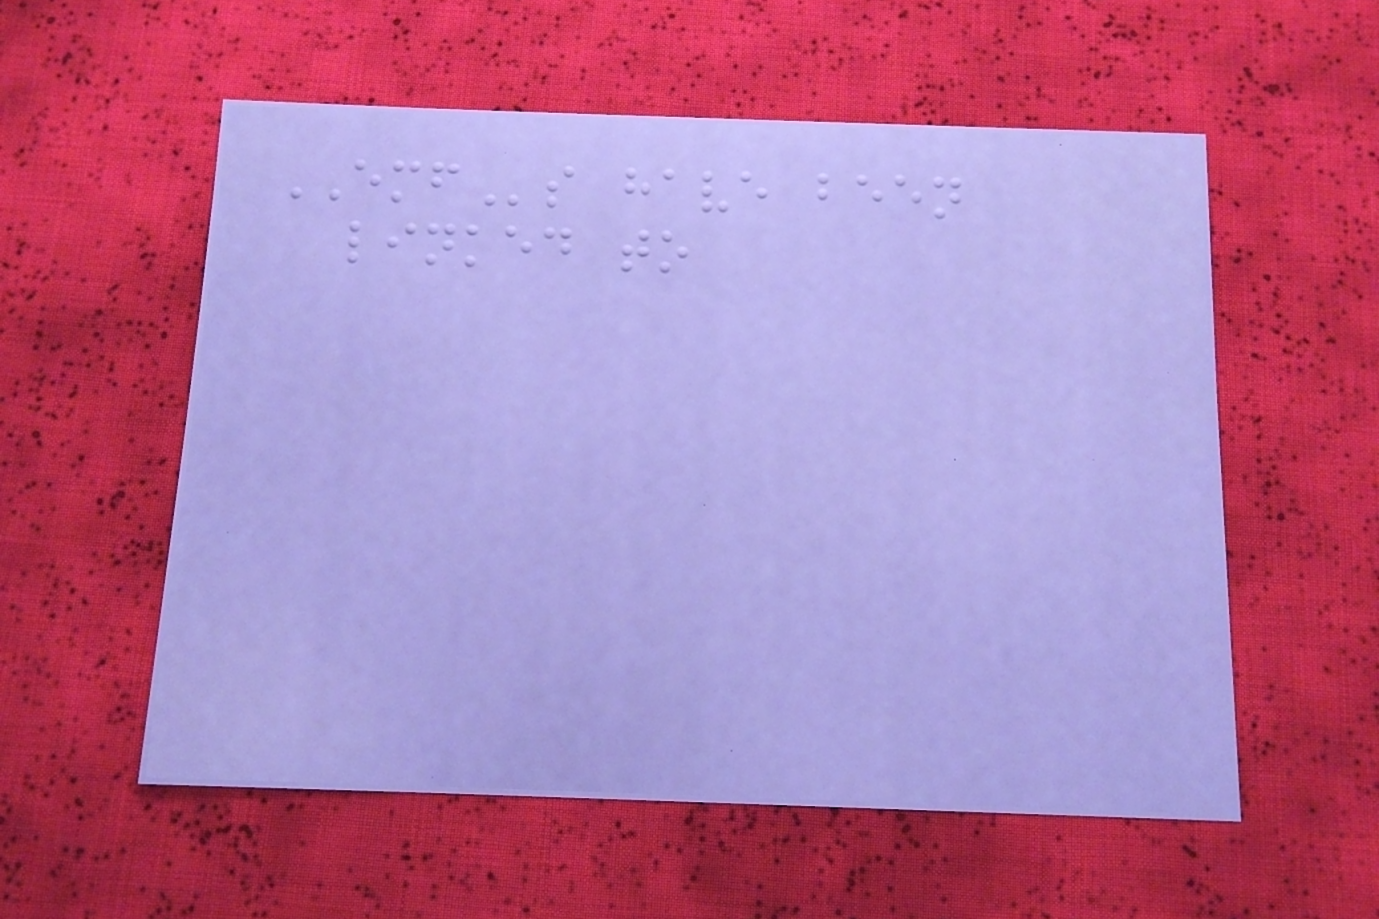EMFs have been
linked to
